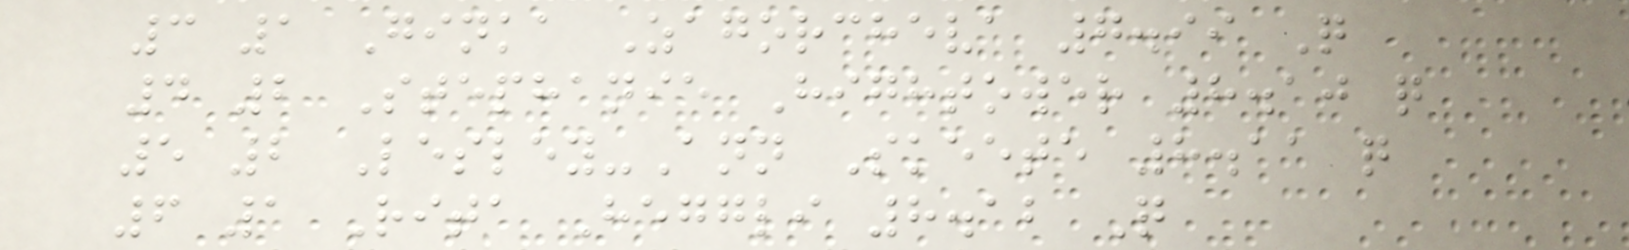3 1 Ginka Zagorcheva 7.99 Q
4 2 Stephanie Hightower 8.10 q
5 2 Lesley-Ann Skeete 8.11 q
6 1 Rita Heggli 8.12 Q
